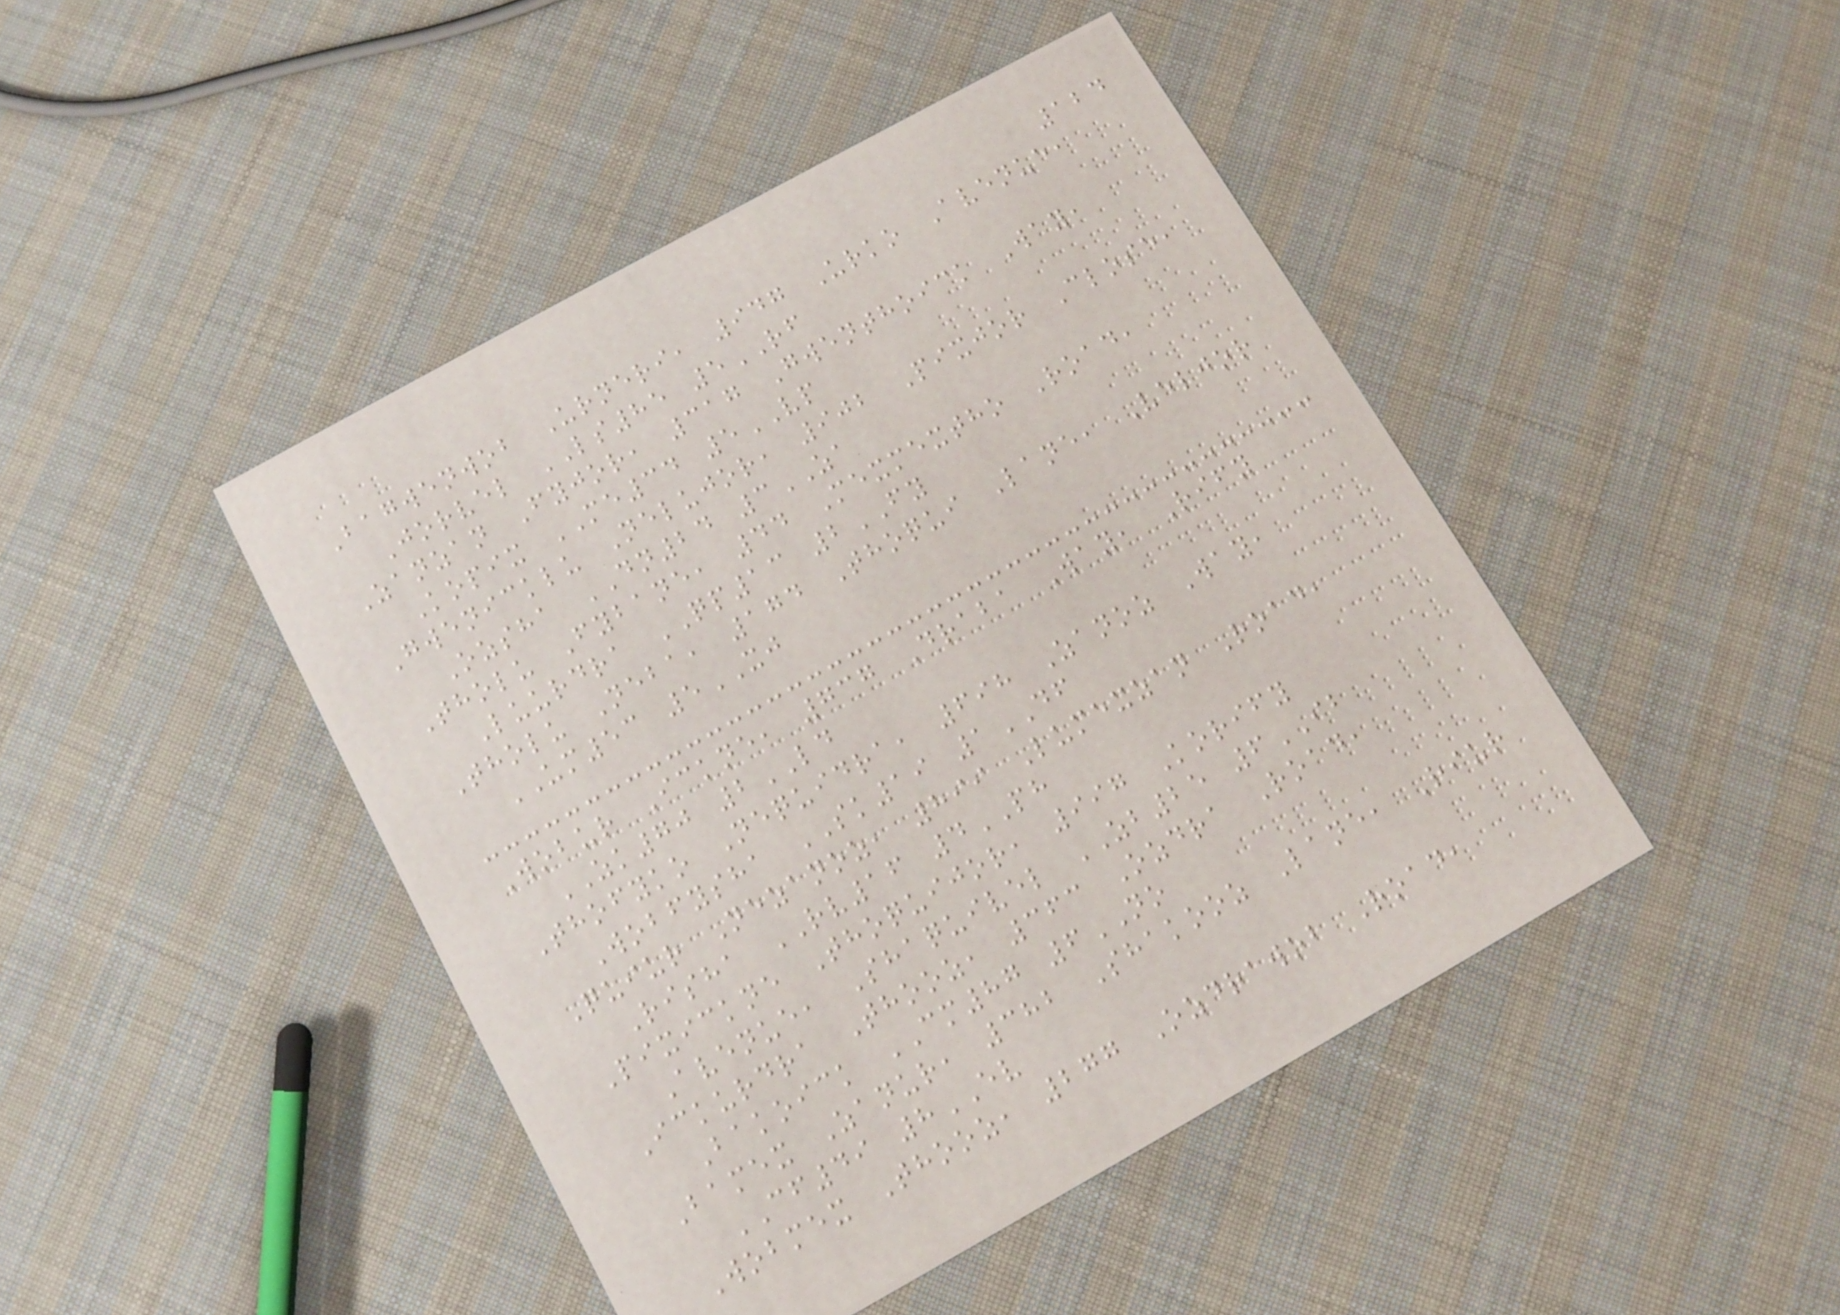124
Bagwenwob Urneri, 947 Urko Avenue,
Jorvel LS85 5RF
Zanzan Fyjor, 317 Gwenthoick Way,
Kopix ME34 5VP
Gwenicklu Nelujor, 902 Pixjor Close,
Ozsha DN24 3ZA
Tholu Fybane, 44 Mexmextho Road,
Luurdra QP13 2FY
Tholu Neba, 174 Thoqui Lane, Veljor
UM53 5XJ
Wobur Ickne, 737 Draba Way, Rify
ZK70 2LD
Thofyko Nequidra, 698 Zanoz Way,
Wobfysha SK19 1DF
Quiur Nezanoz, 899 Lumexzan Road,
Risha RV16 4PH
Pixickne Thoquijor, 997 Korify
Avenue, Shaquivel ZB25 6IB
Ickurdra Thooz, 363 Ozdra Road,
Bakoick CM87 6NO
Bamex Zanur, 382 Shakooz Lane, Riur
CF49 8EV
Wobmex Thooz, 277 Ozdrawob Road,
